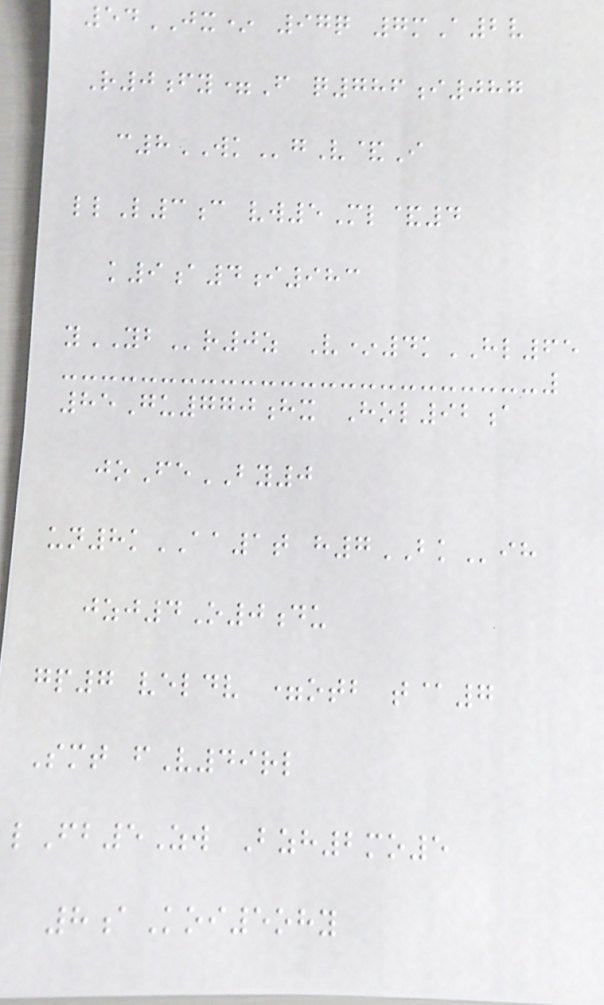54JX* 97q 7mA2v
R0fy=F q786i087
c8WKgV&I
llL3c vw5Ml&4
k9a4i983
yYBr0z V*4kHL65
85Gu770hx Hol92a
joFeBY0
un8kAA1t h7BKih
jzj4O0du
gp7 veldv =otb t@7
Smt fV49rl
lFb5Zw Bzh2mo5
8aKoi5ohy
